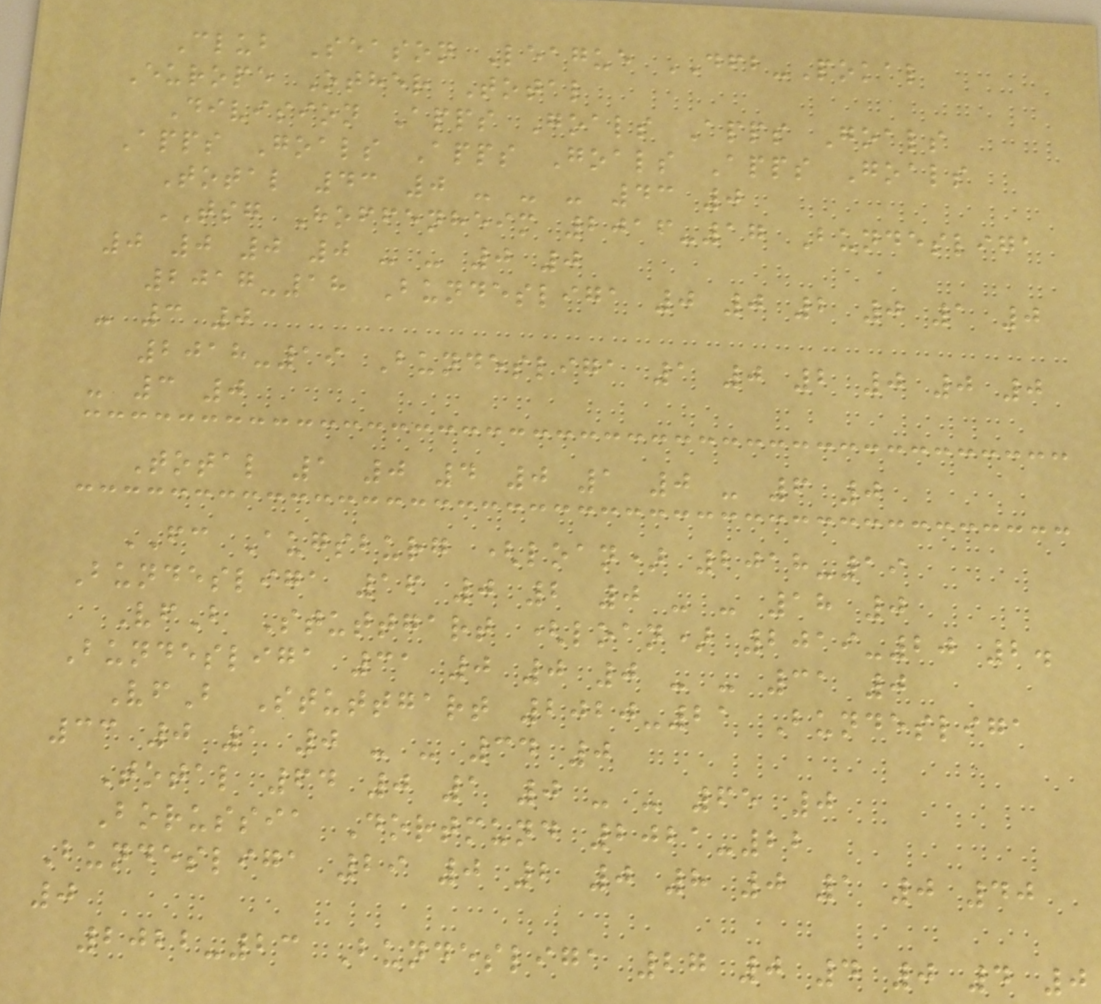Club Season League DFB-Pokal
Europe Other Total
Division Apps Goals Apps Goals
Apps Goals Apps Goals Apps Goals
Total 43 0 - - - 43 0
TSG Hoffenheim 2016-17 Bundesliga
0 0 0 0 - - 0 0
2017-18 Bundesliga 0 0 2 0 1 0
- 3 0
2018-19 Bundesliga 1 0 2 0 0 0
- 3 0
Total 1 0 4 0 1 0 - 6 0
FC Augsburg (loan) 2018-19
Bundesliga 16 0 2 0 - - 18 0
VfB Stuttgart (loan) 2019-20 2.
Bundesliga 31 0 0 0 - - 31 0
VfB Stuttgart 2020-21 Bundesliga
33 0 1 0 - - 34 0
Total 64 0 1 0 - - 65 0
Borussia Dortmund 2021-22
Bundesliga 29 0 2 0 8 0 1 0 40
0
2022-23 Bundesliga 27 0 4 0 4 0
